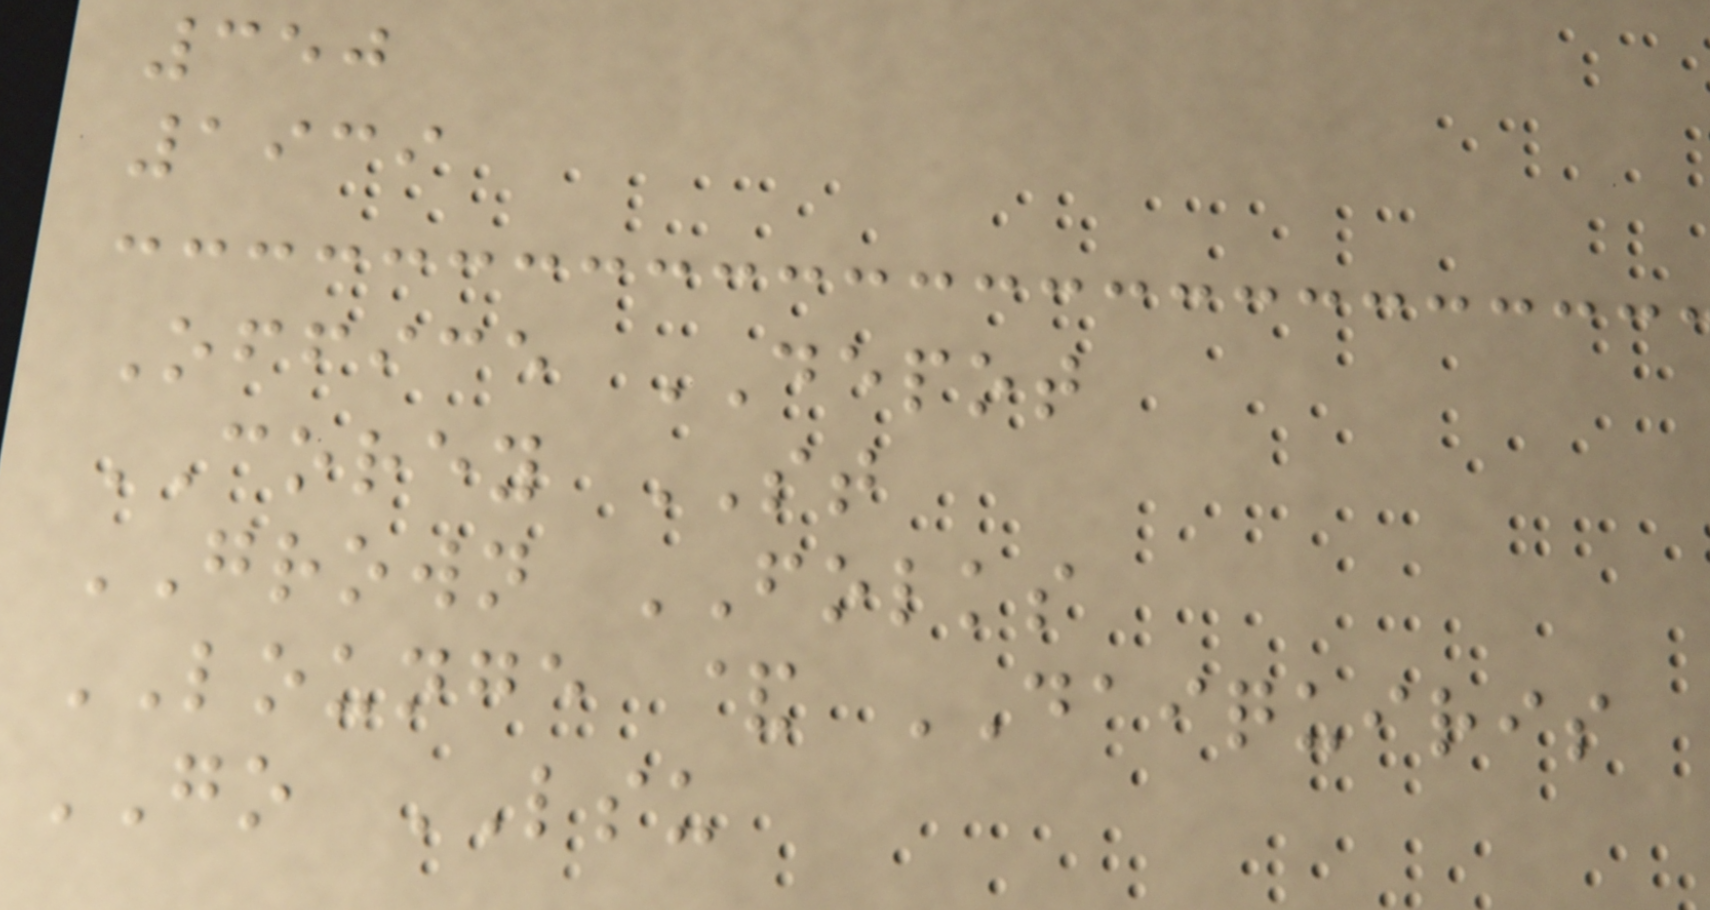350
1939
Office DEPOT
COREY ST
GROWN FOLKS
LOUNGE & DAIQUIRIS
GO LSU
